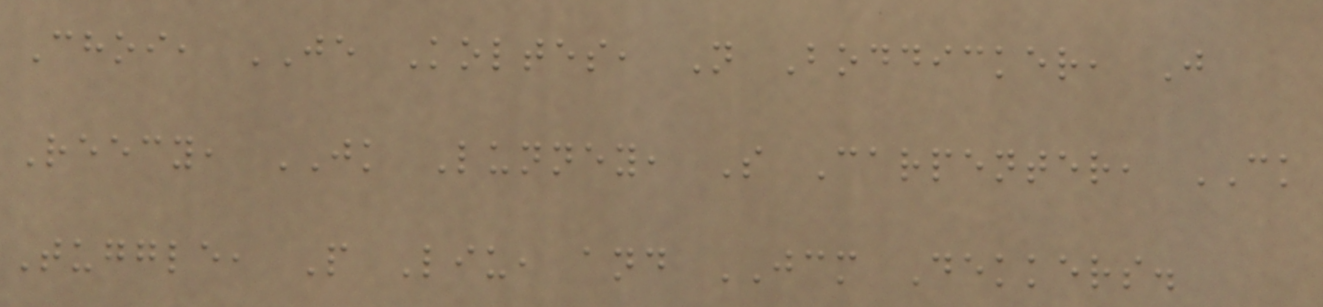Choi, JE Koltes, N Boddicker, J
Reecy, JK Lunney, S Carpenter, CK
Tuggle, P Liu, and JCM Dekkers.
